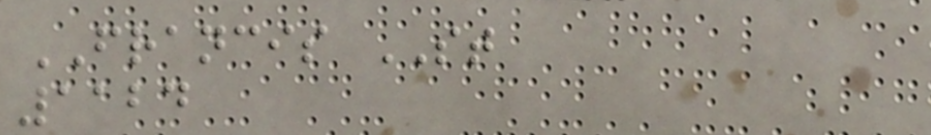FRANCIS ST
1124
